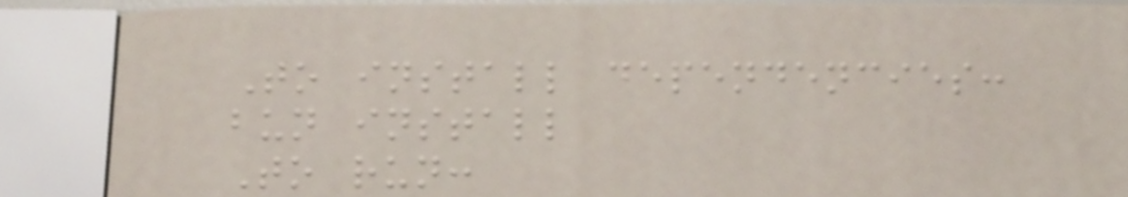To install dependencies:
bun install
To run:
